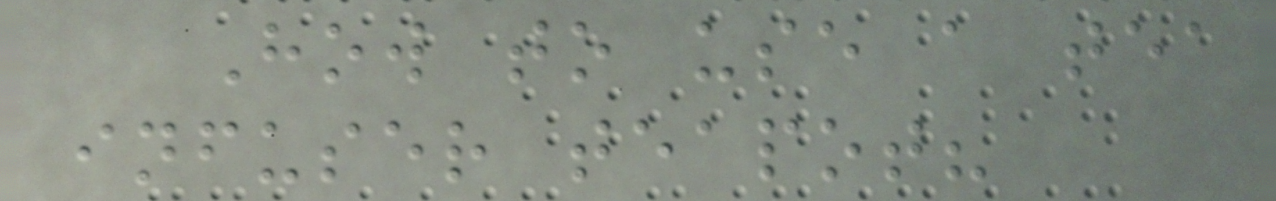How to use a tea
infuser teapot?
